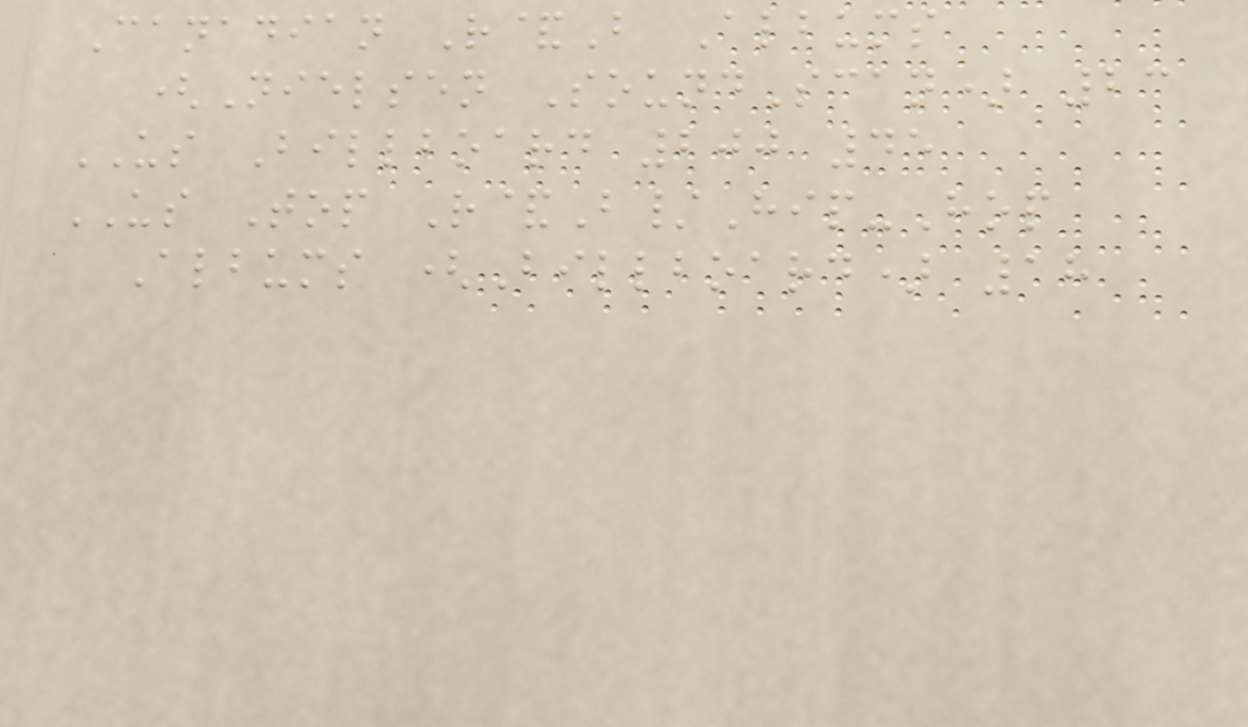Canadian R&B Albums
(Nielsen SoundScan) 23
US Billboard 200 45
US Top R&B/Hip-Hop
Albums (Billboard) 18
